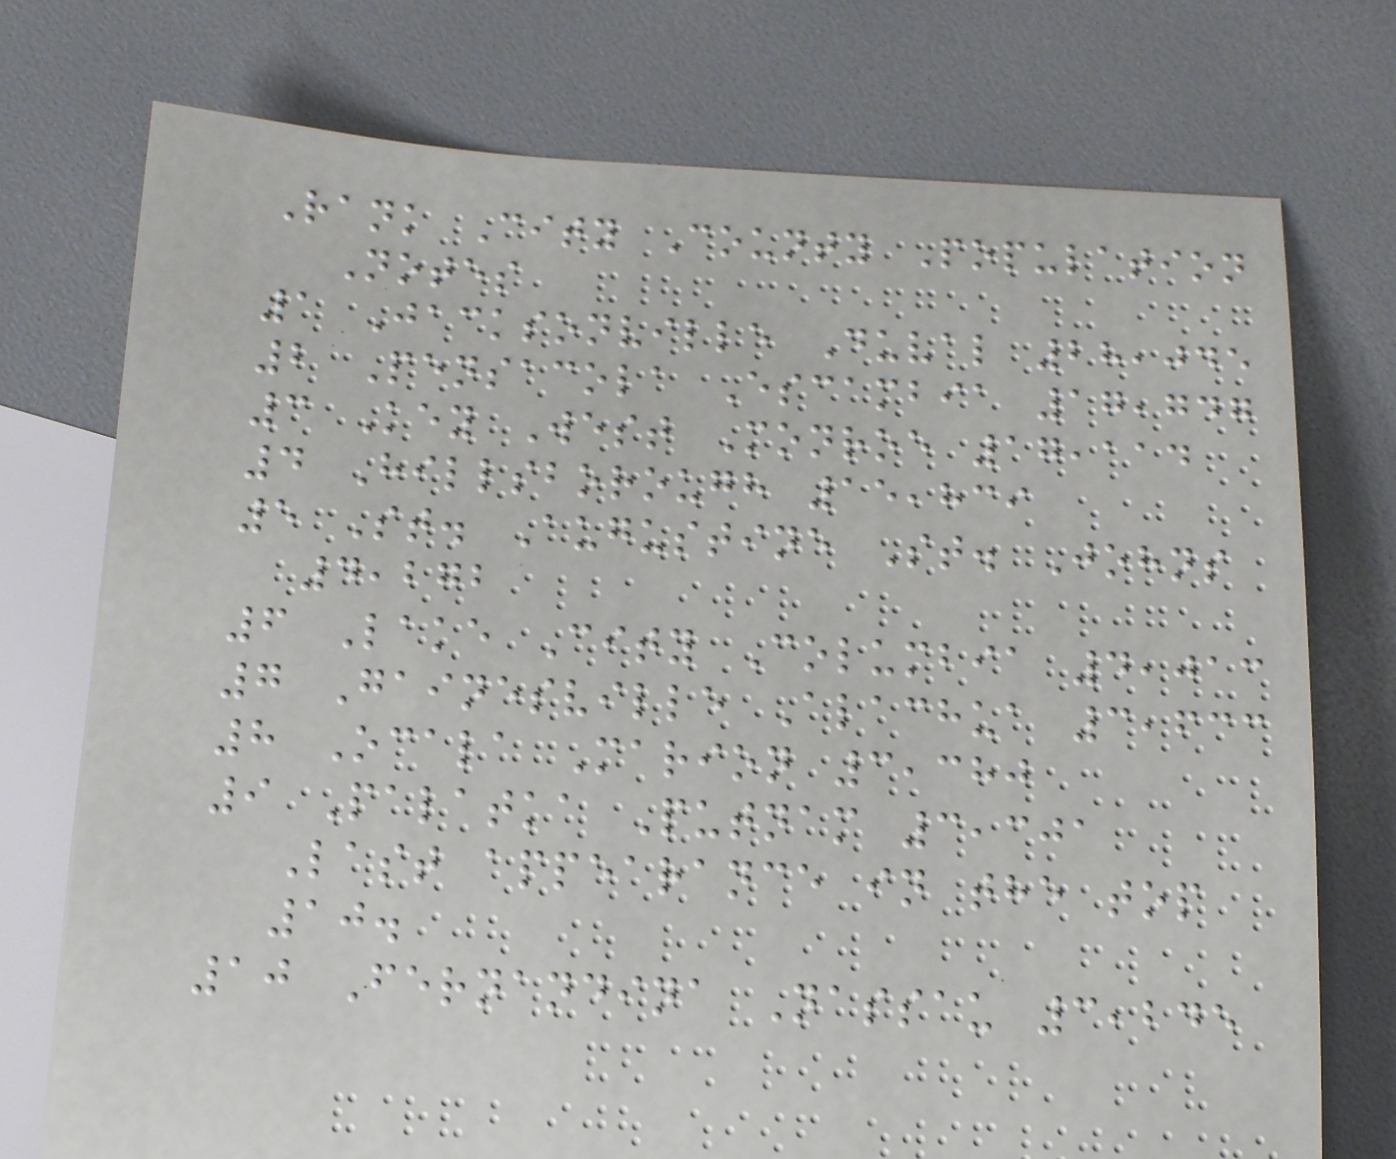Rank City County Population
Notes
1 Jacksonville Duval 28,045
2 Pensacola Escambia 17,747
3 Key West Monroe 17,114
4 Hillsborough 15,839
5 St. Augustine St. Johns
4,272
6 Lake City Columbia 4,013
7 Gainesville Alachua 3,633
8 Ocala Marion 3,380
9 Palatka Putnam 3,301
Last appearance in the top
10.
10 Fernandina Nassau 3,245
